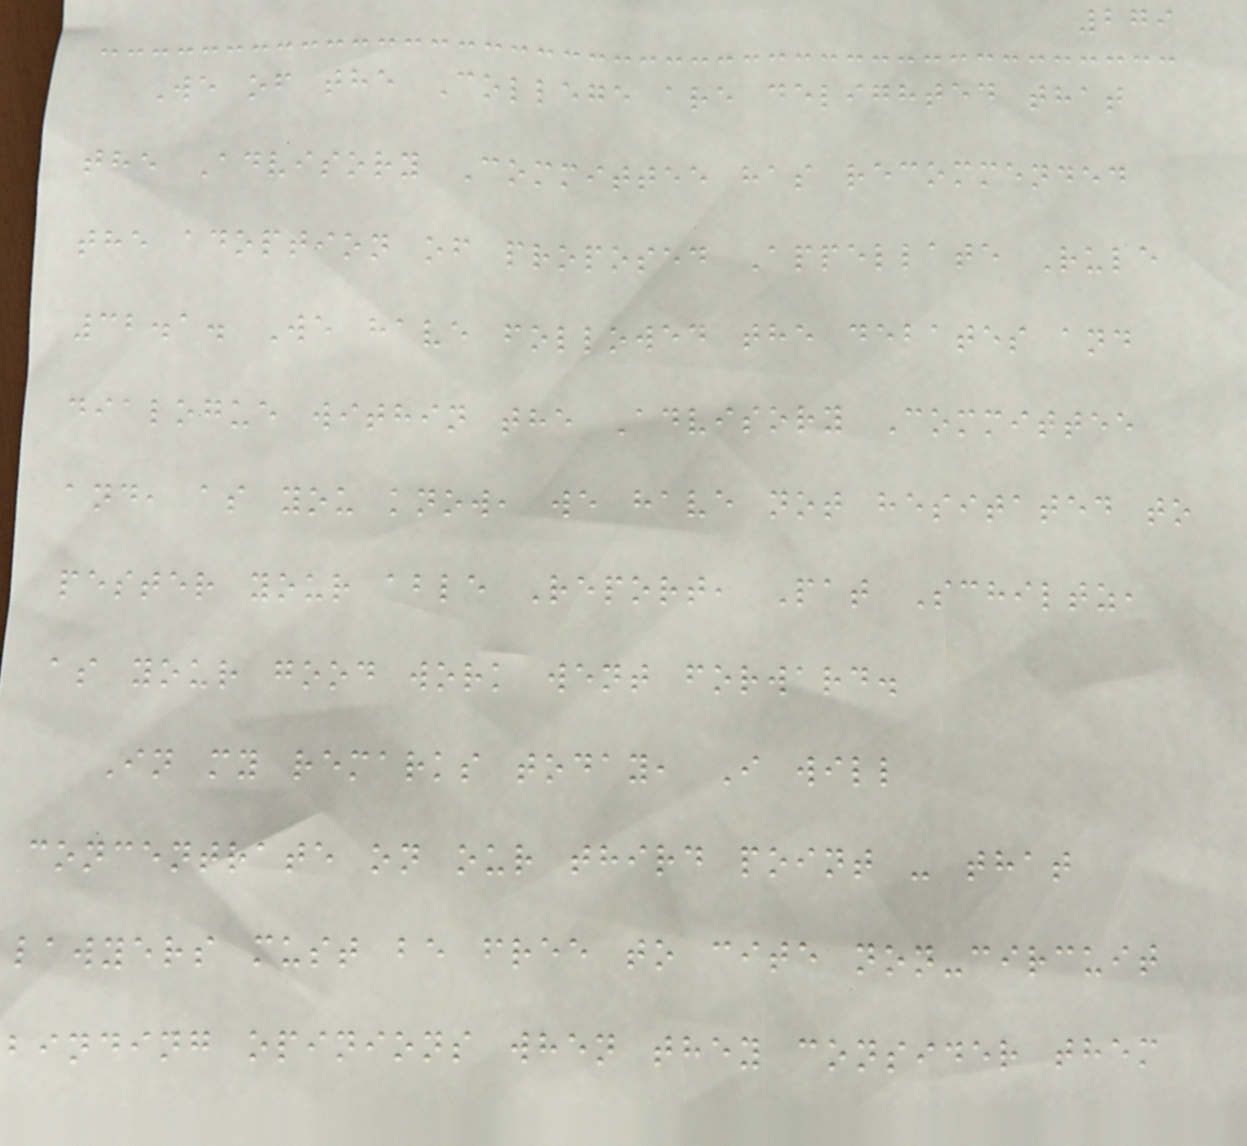279
We of the College are delighted that
the Advisory Committee has recommended
the adoption of proposed Appellate Rule
32.1. We have followed the debates and
dialogue within the Advisory Committee
and, as you know, we have not hesitated to
pester your able Report, Pat Schiltz,
as your good work went forward.
In my remarks today, I will
concentrate on our third point - that
lawyers must be free to cite non-circuit
binding opinions when they consider them
